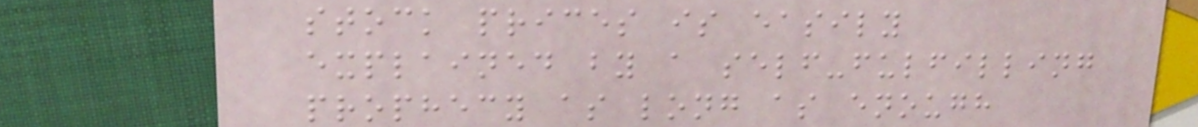stock prices is easily
explained by a self-fulfilling
prophecy as long as enough
